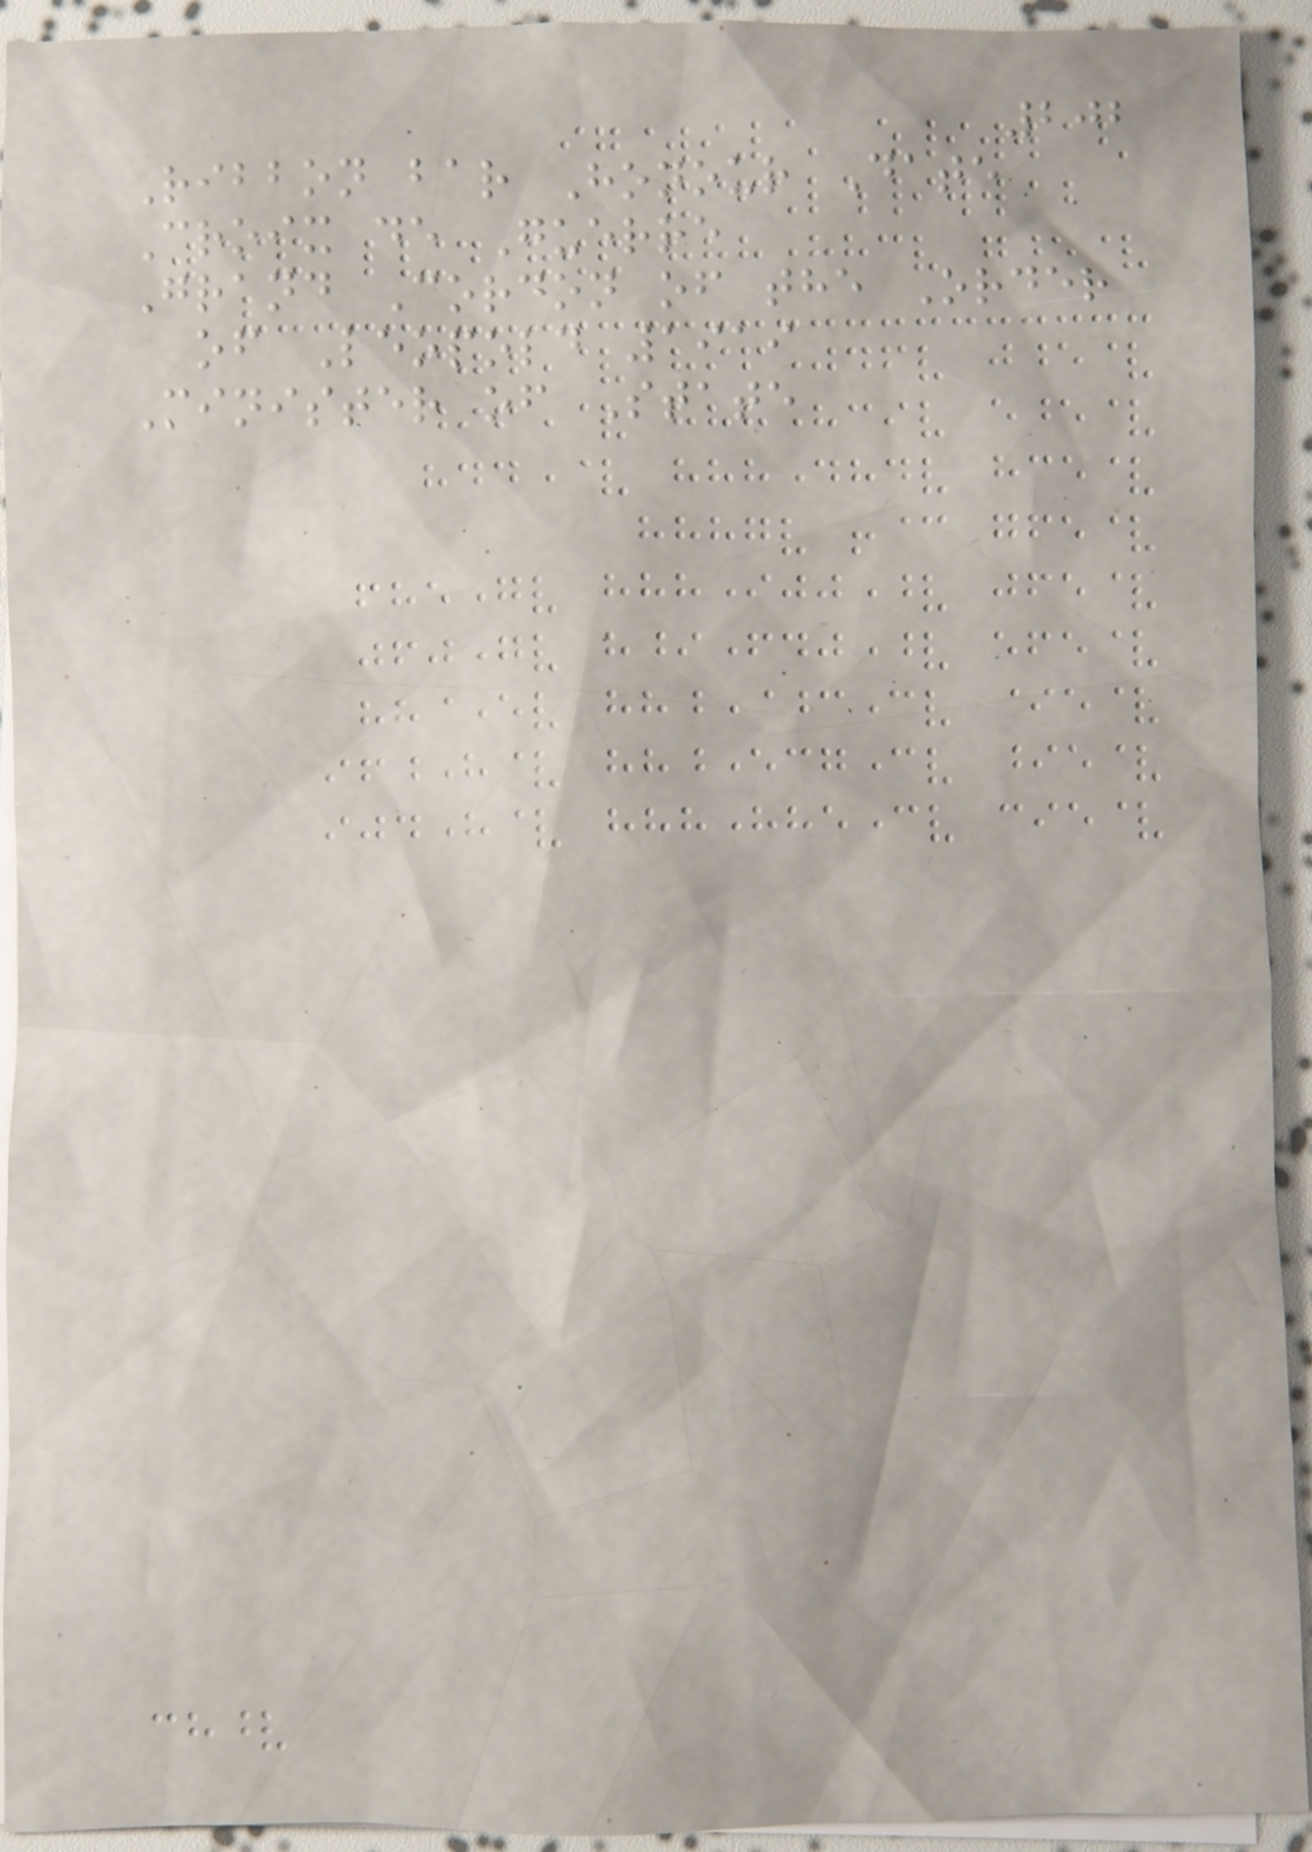202
Ribbon bar Honour Date
Croix de Guerre
Grand Cordon of the Order
of Leopold 1919
Minister of State
